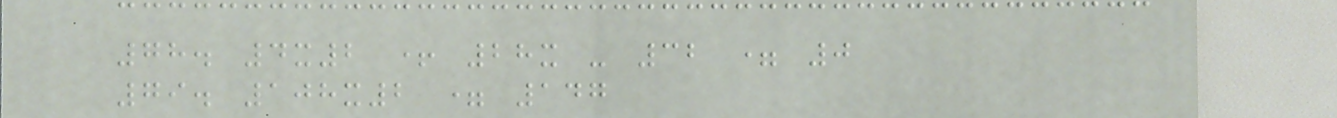78. 4x2 + 28x - 32 = 0
79. 108x2 = 147
